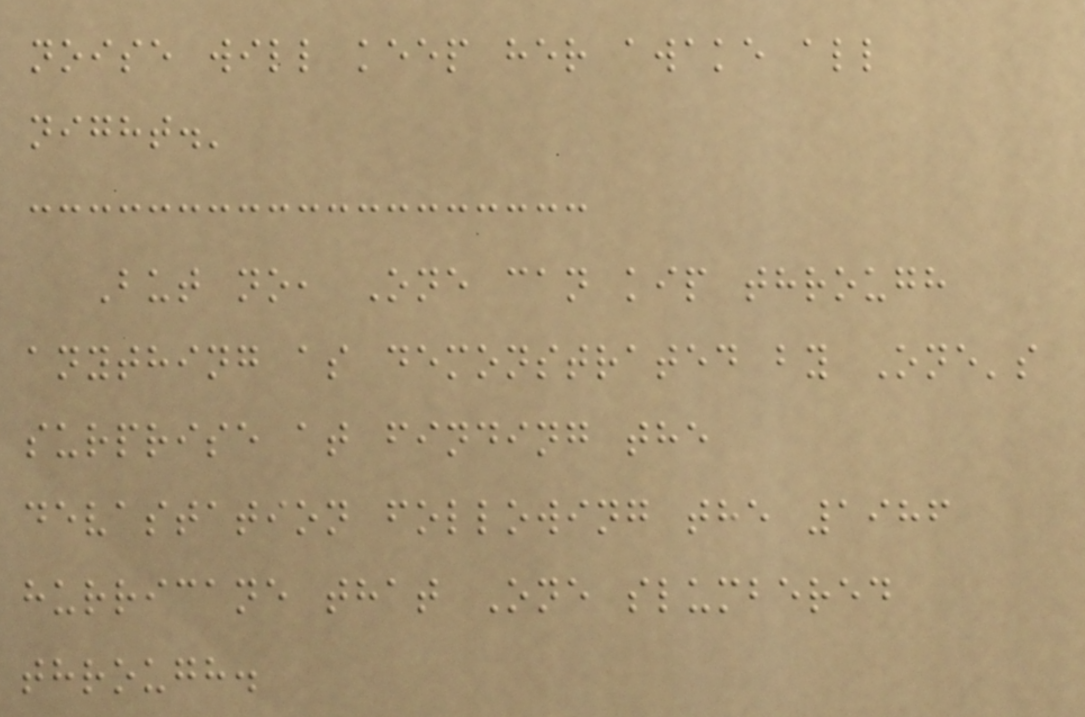noise will keep her awake all
night.'
But no, One can kip through
anything as demonstrated by One's
surprise at finding the
devastation following the 1986
hurricane that One slumbered
through.
